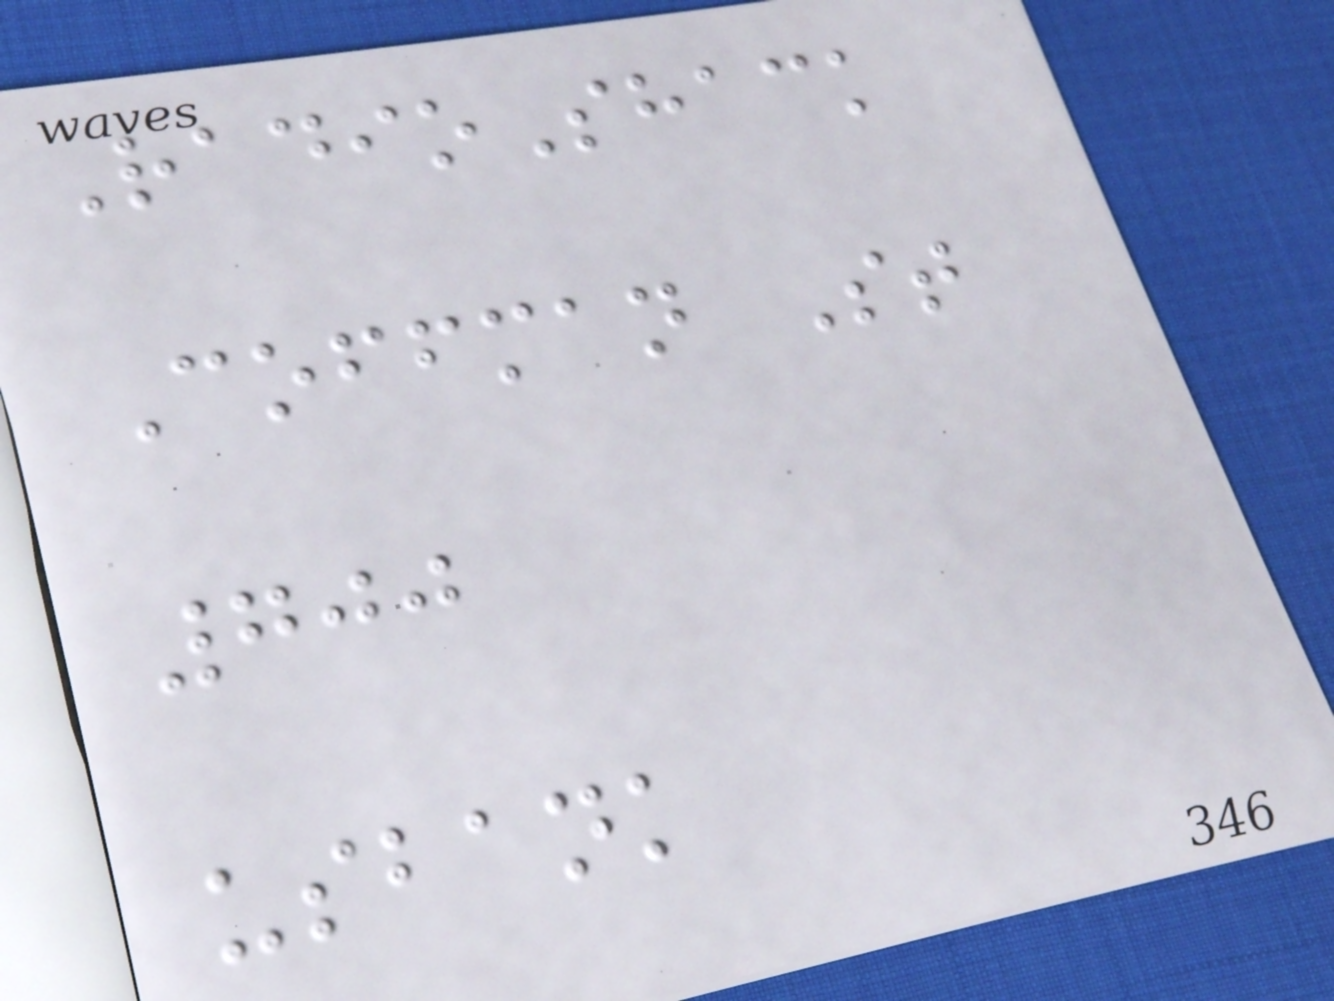RadioShack
Coffman St
700
usbank
